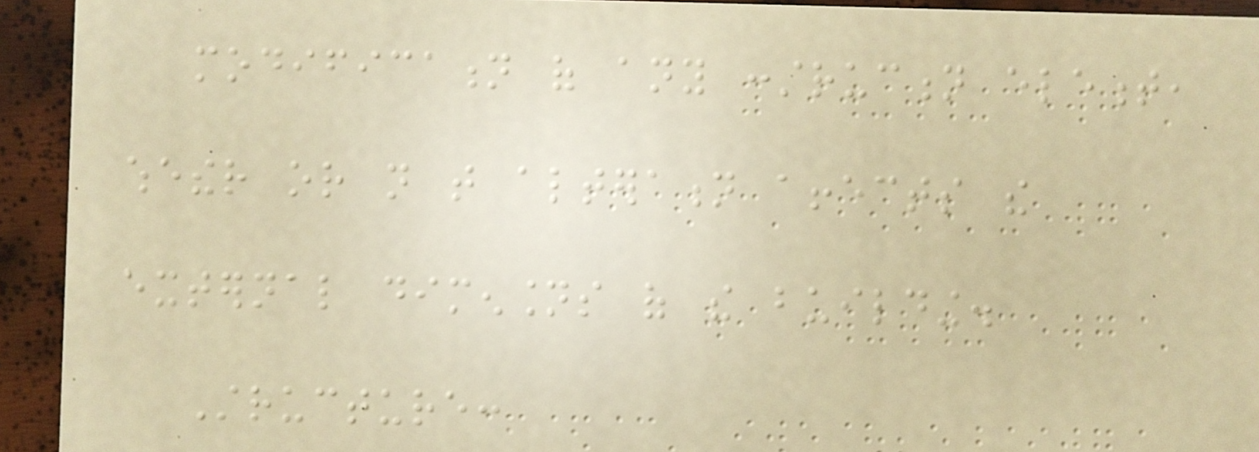modification of any construction element,
whether or not that alteration affects the
external dimensions of the building.
Structure:
